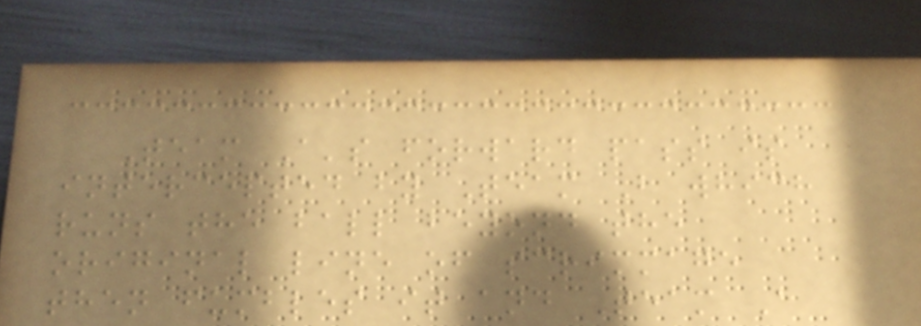Team A's forward pass is
intercepted by Team B which
runs the ball beyond the
original line of scrimmage
then fumbles it and Team A
